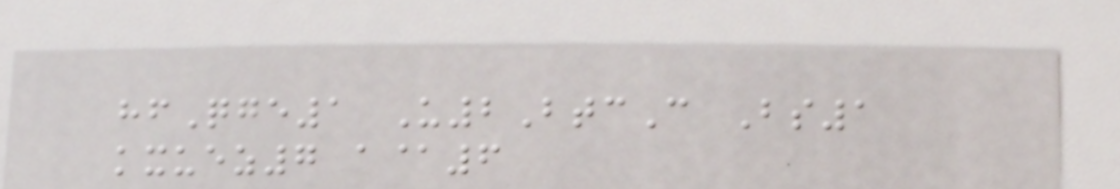hfQge1 U2BtcC Bs1
kxuez7 a@6
